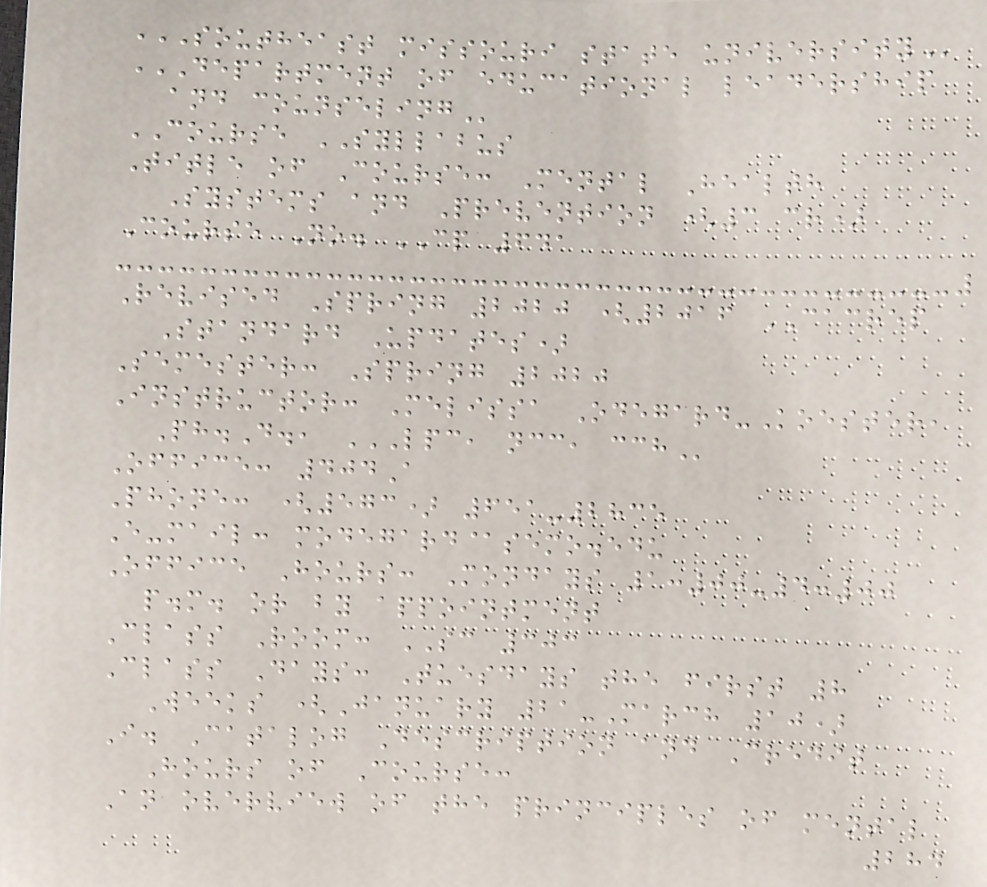SOUTHEAST MISSOURI STATE UNIVERSITY
DEPARTMENT OF EDUCATIONAL LEADERSHIP
AND COUNSELING
COURSE SYLLABUS
Title of Course: Mental Health
Systems and Prevention (3 cr)
Course No. CP 641
Revised Spring 2020 (2016 CACREP
Standard Updates)
Semester: Spring 2020
Instructor: Melissa Odegard-Koester,
Ph.D., LPC, NCC, CCH
Office: 404A
Phone: (573) 651-2835
E-mail: modegard@semo.edu
Office Hours: Mondays 1:00-4:00
p.m. or by appointment
Class Room: SC 303
Class Days: Tuesdays the first 8
Weeks (January 21-March 10)
I. Catalog Description and Credit
Hours of Course:
An overview of the principles of mental
284
